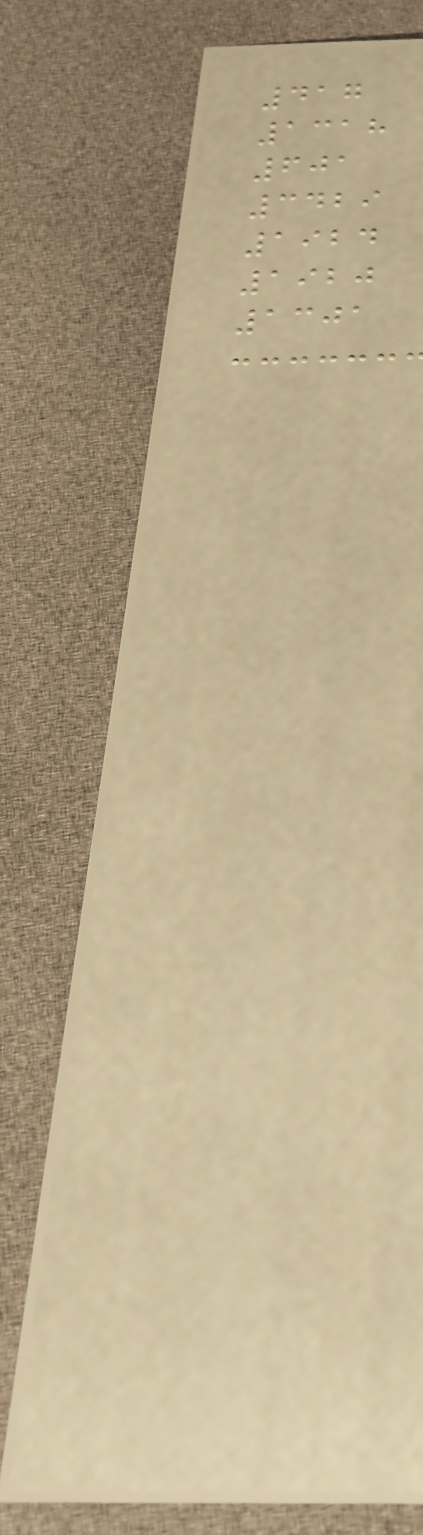417
1318
601
3429
1924
1920
1301
